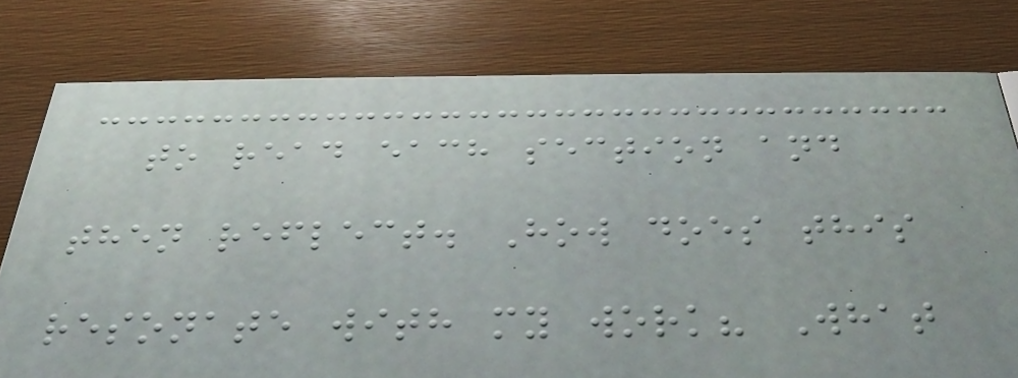to read each section and
then reflect. How does this
resonate with my work? What
